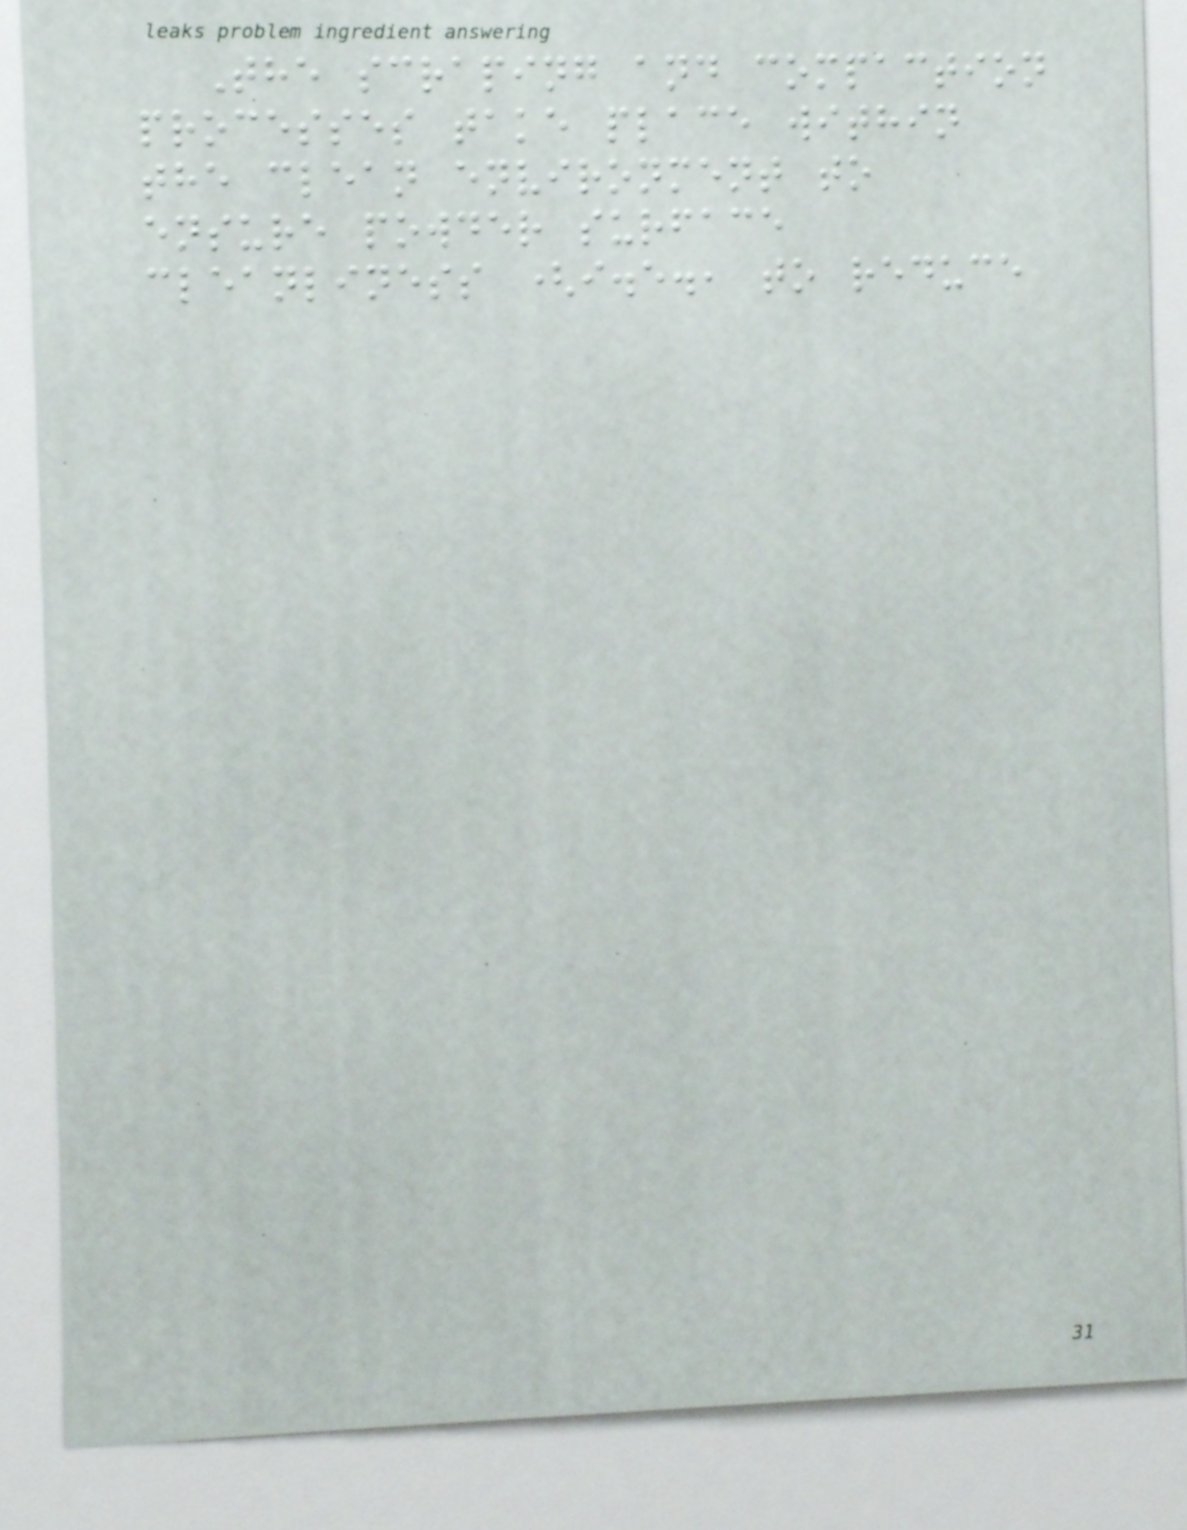The scraping and compaction
processes take place within
the clean environment to
ensure powder surface
cleanliness (i.e., to reduce
